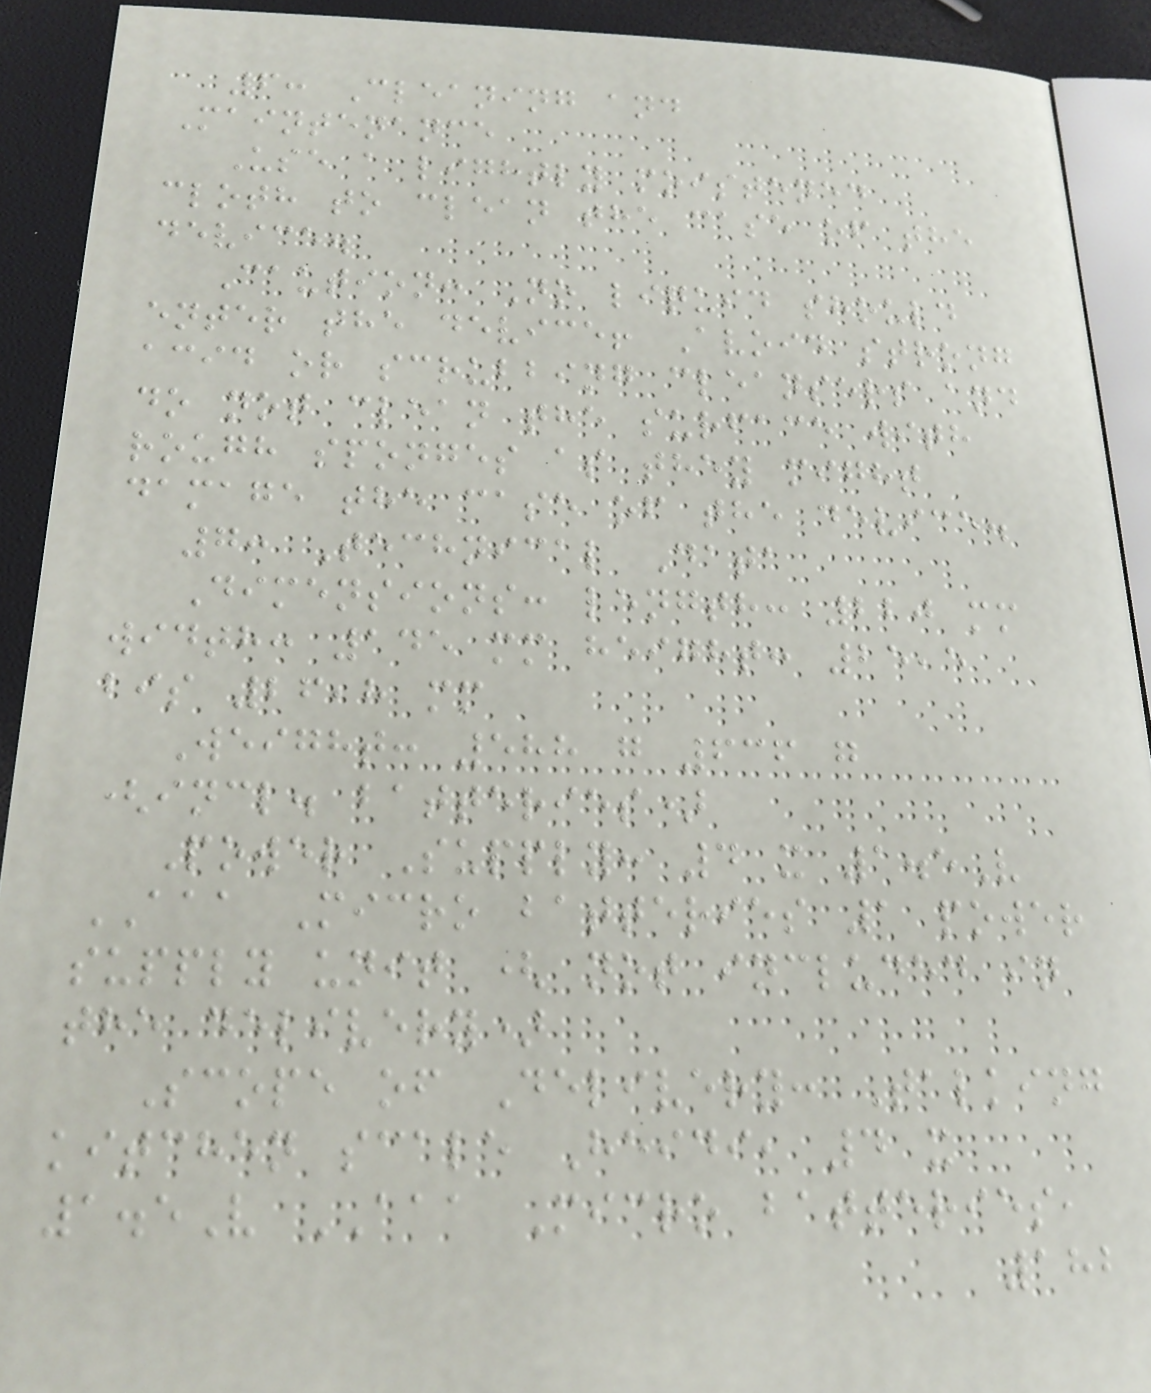6: Cleaning and
Maintenance
Use a lightly moistened
cloth to clean the case of the
device.
Caution: No liquid should
enter the device! Avoid strong
acid or scrubbing cleansers and
do not clean the surface with
rough sponges as they might
damage the case of the device.
7: Technical Data
Dimensions: length: 220 mm
width: 145 mm height: 25,5
bis 26,8 mm
Weight: 588 g 636 g
(incl. batteries)
Power Supply: 4 x 1.5V
AAA Micro batteries 1 power
supply unit ( not included in
the delivery)
Scope of Delivery: Talking
kitchen scale Heidi, 4 x
1.5V AAA Micro batteries,
182
